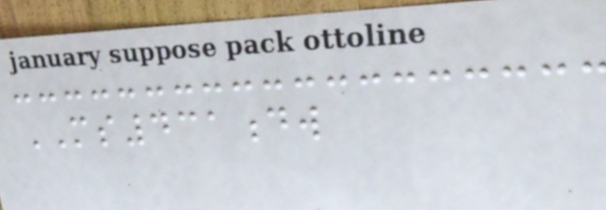MS431dw
